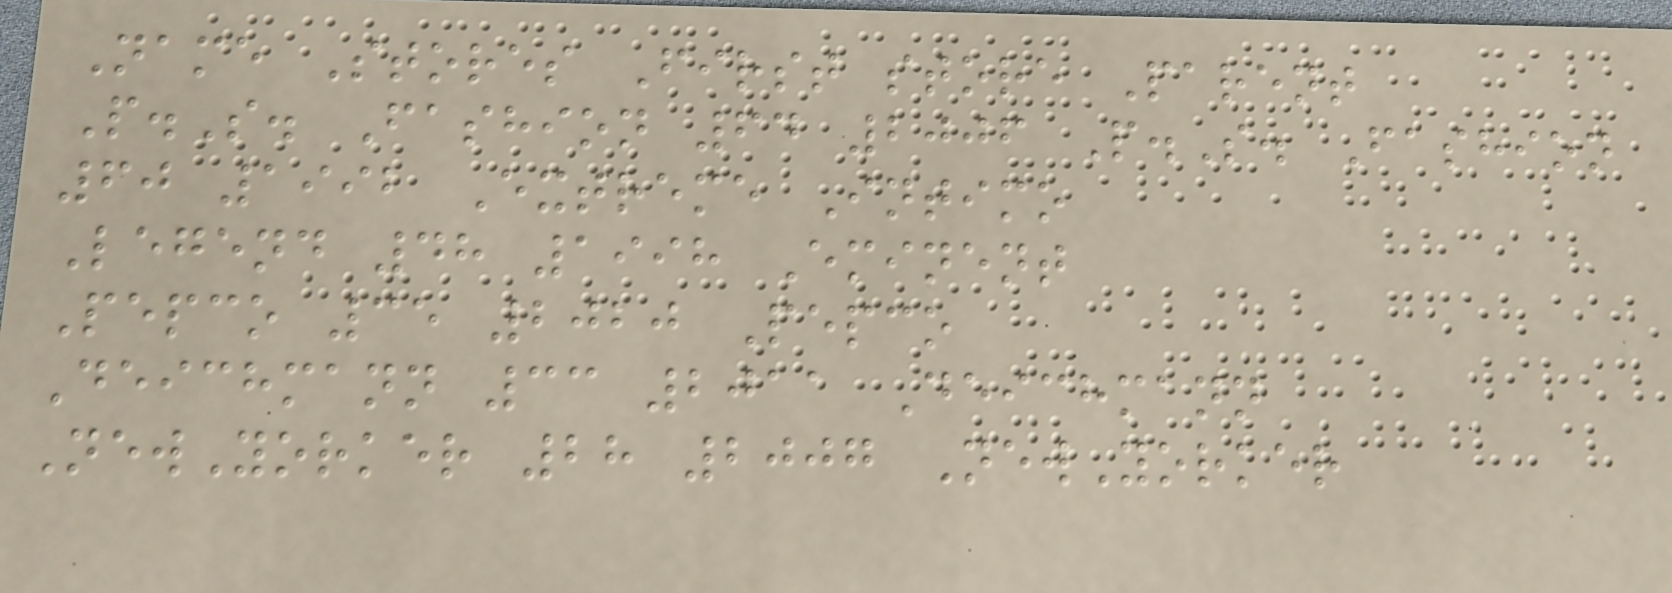Name Stores First store Parent
P.S. Fashion 64 2006 P.S. Fashion
60 1992 Extreme Intimo
Legend 48 1998 Eminent
Pepco 35 2020 Pepco
Deichmann 33 2011 Deichmann
NewYorker 28 2007 NewYorker
